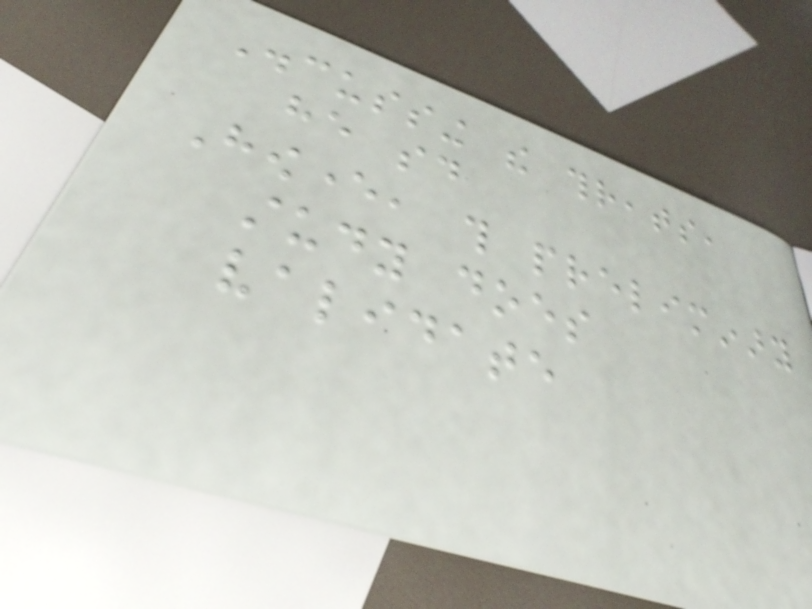Discussing the threats,
he said
However, this preliminary
study does
validate
